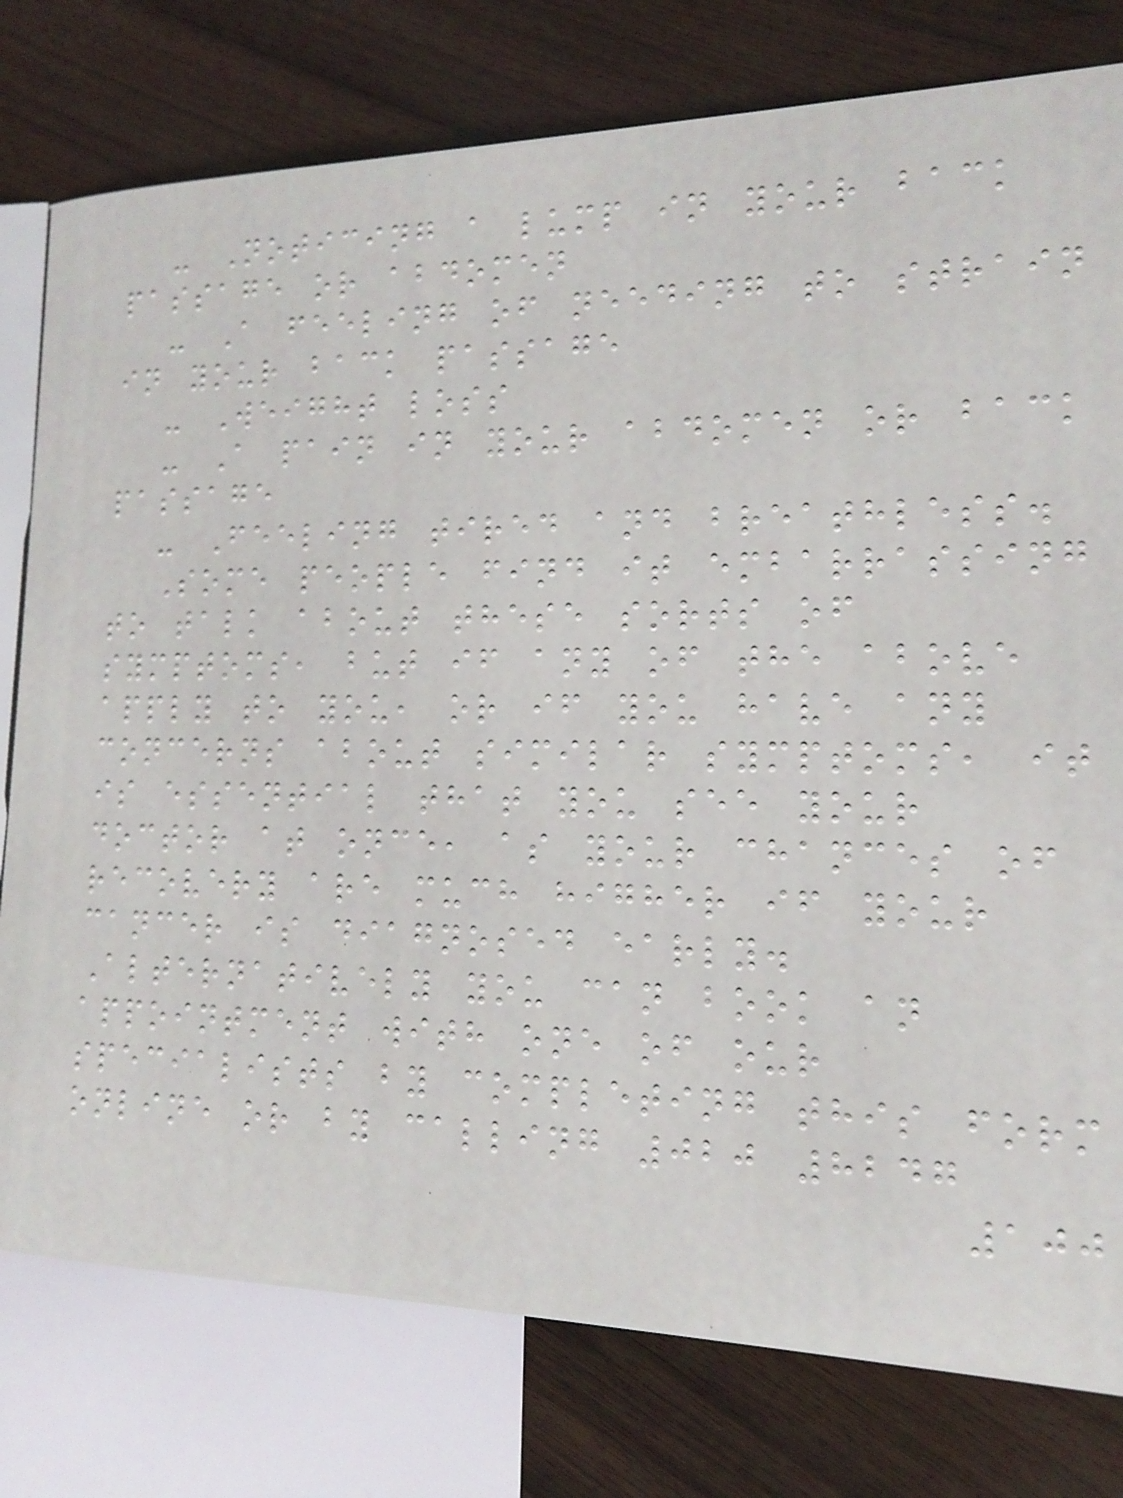- Noticing a lump in your back
passage or abdomen
- A feeling of needing to strain
in your back passage
- Weight loss
- A pain in your abdomen or back
passage
- Feeling tired and breathless.
Some people find it embarrassing
to talk about these sorts of
symptoms, but if any of the above
apply to you, or if you have any
concerns about similar symptoms, it
is essential that you see your
doctor at once, as your chances of
recovery are much higher if your
cancer is diagnosed early.
Alternatively you can book an
appointment with one of our
specialists by completing this form
online or by calling 020 8247
100
